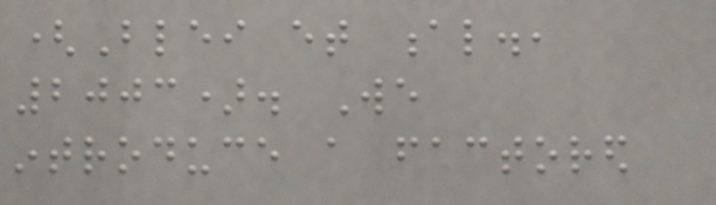(Blei et al.,
2003). We
introduce a factored
